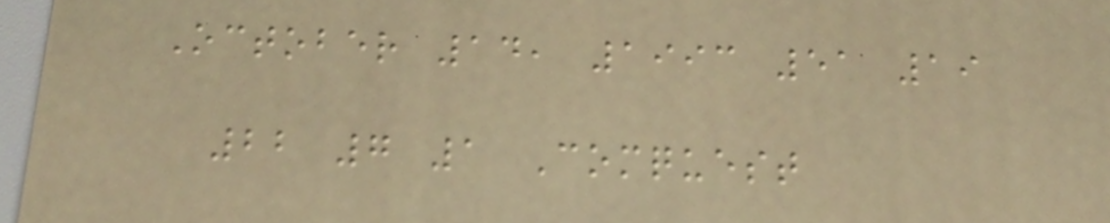October 14, 1993 51 19
22 7 1 Comquest
